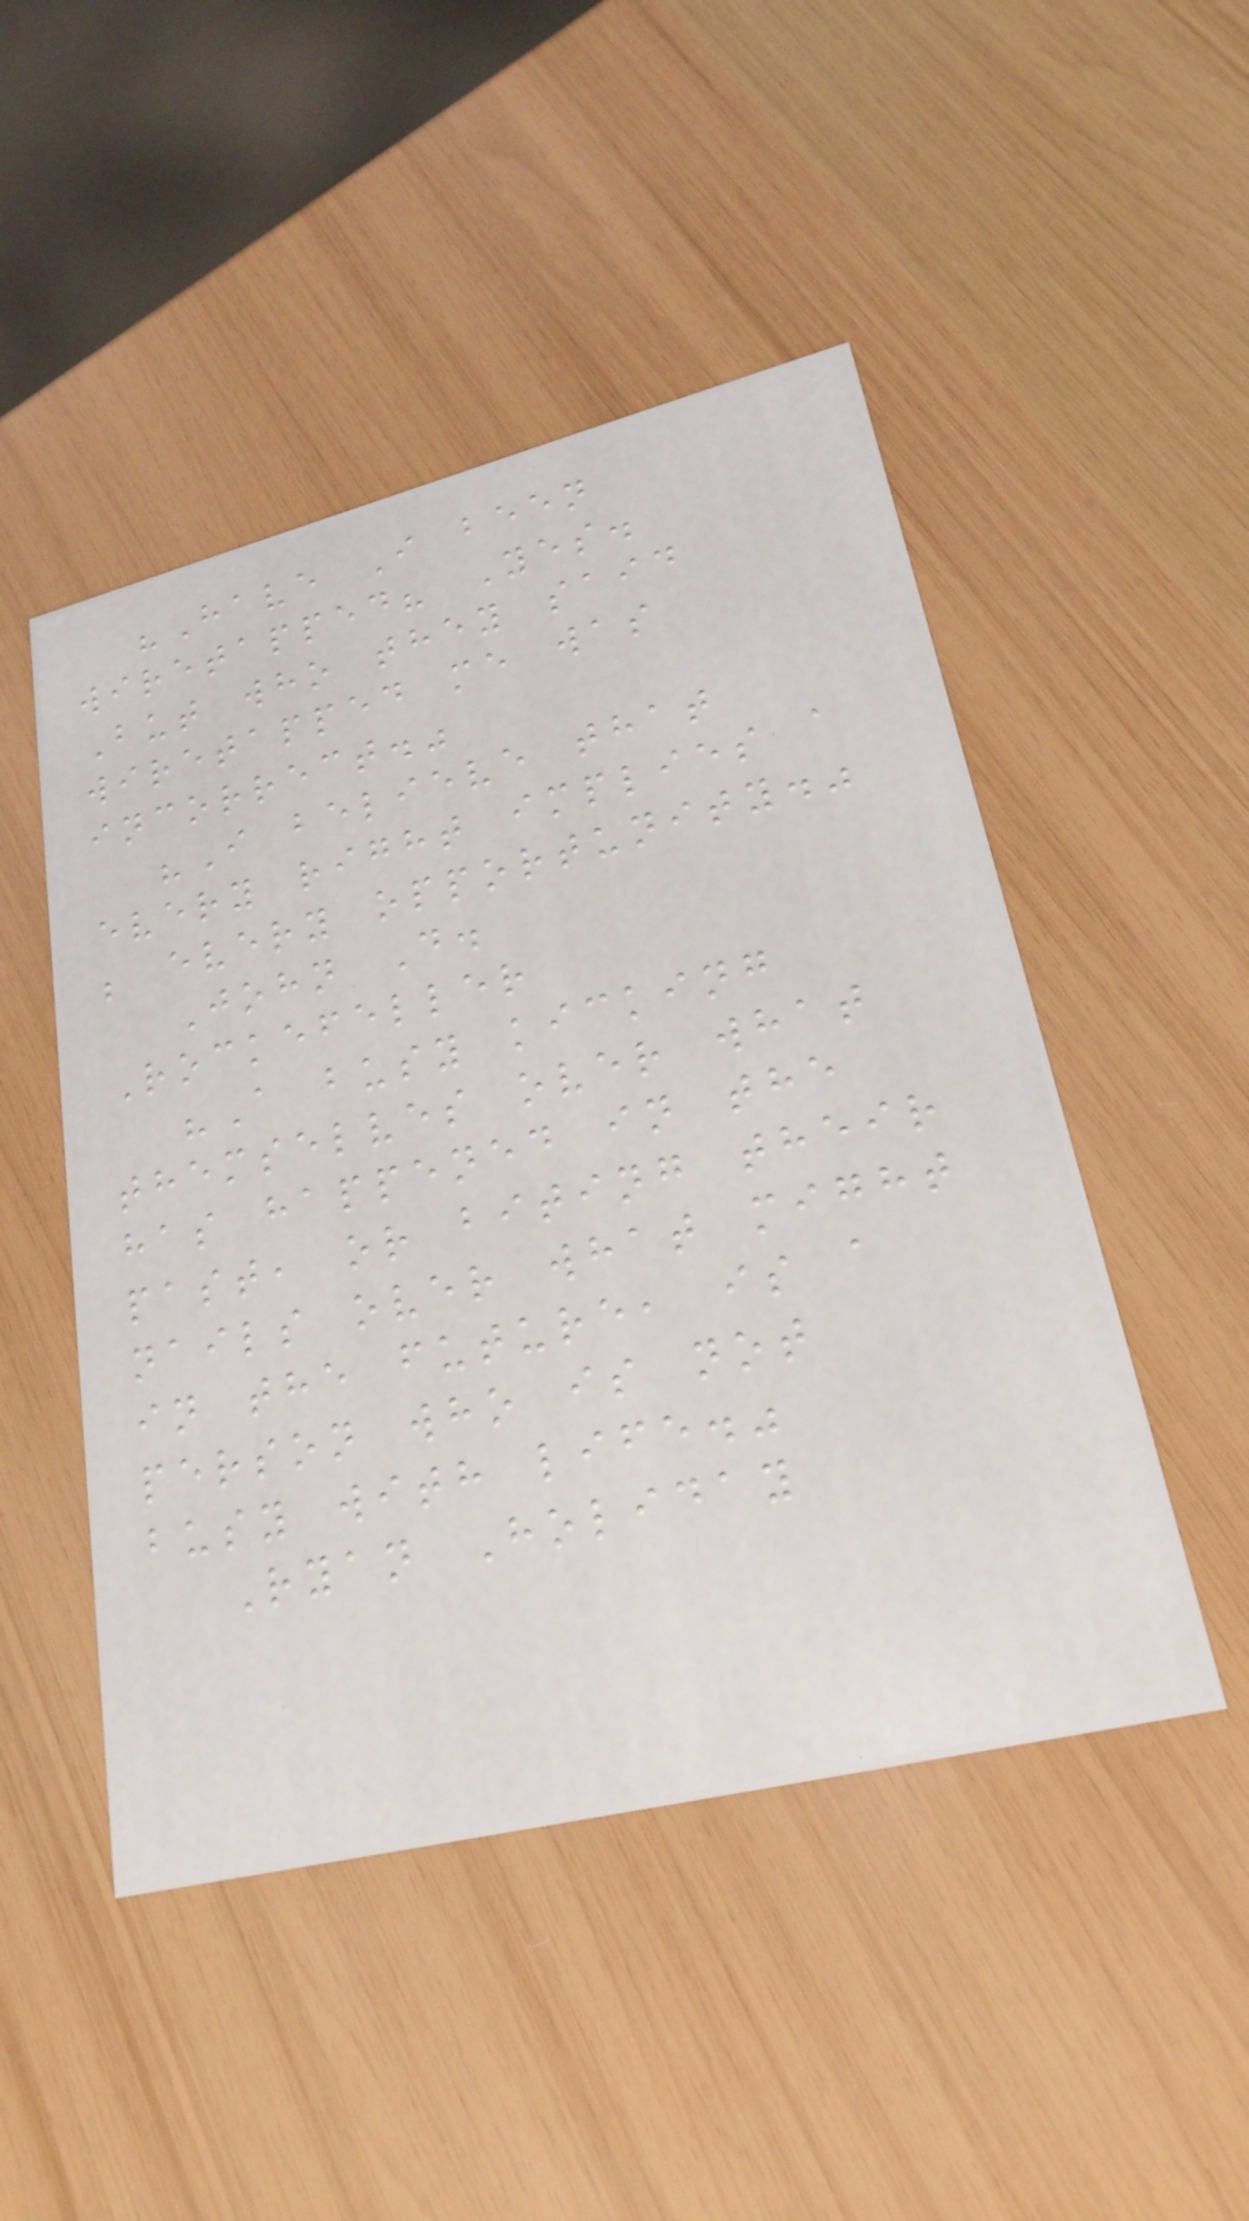"Have I been
wiretapped? Yes.
But who they said
wiretapped me was
incorrect."
"I believe that
every right implies a
; every opportunity."
John D.
Rockefeller
"A busy kicking
themselves over what
has happened in the
past, or biting their
nails over what might
in the future, is a
person who is not
busy with life."
Ryan Holiday
